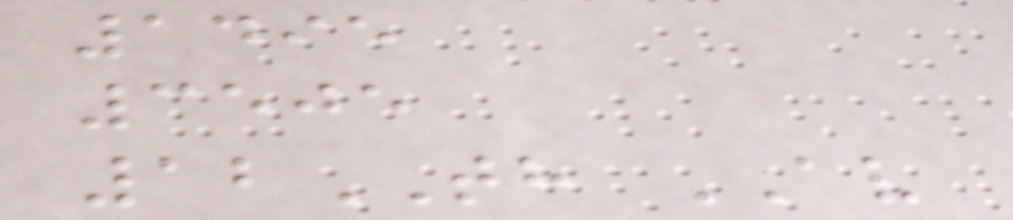1495
3505
12TH AV
